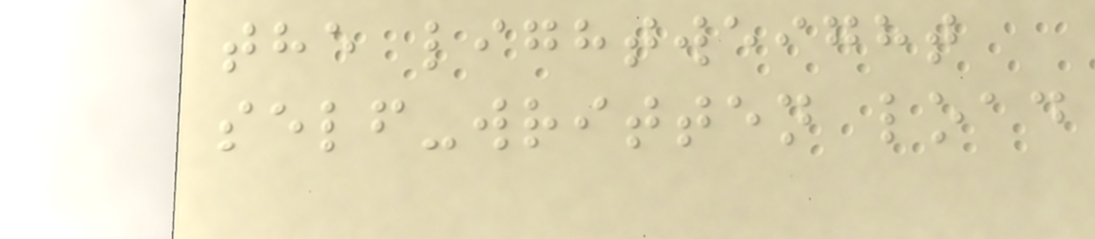the lightweight
self-written load
